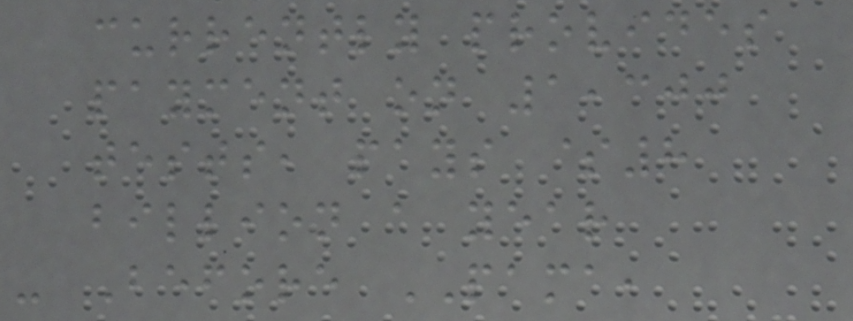currently provides
payment on 1,300
tests, pays $8
billion a year
- Before PAMA,
